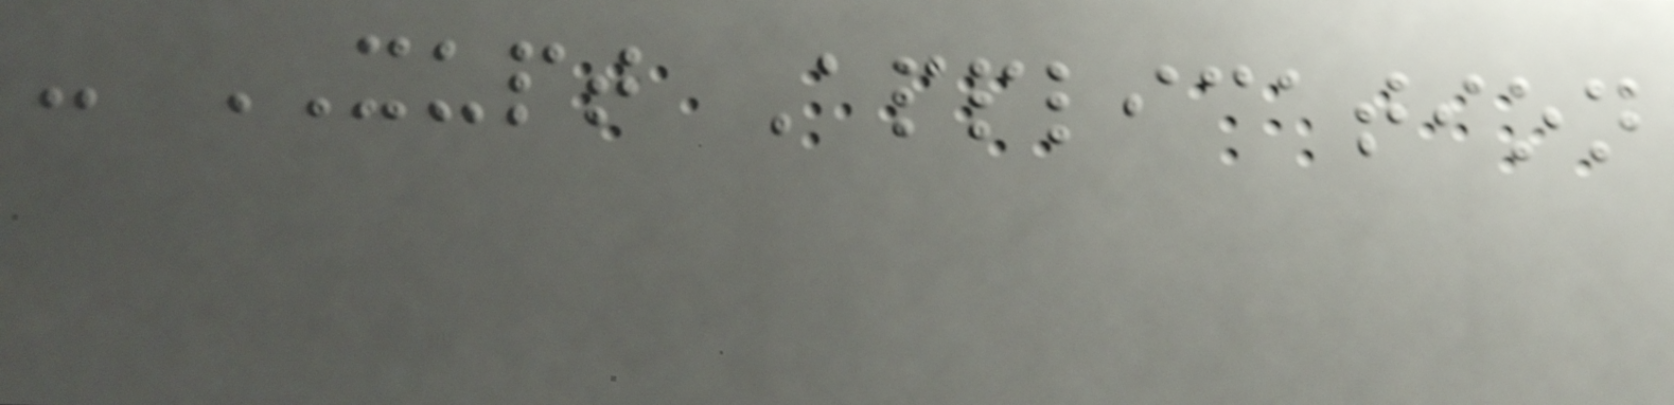- XUPT Application
